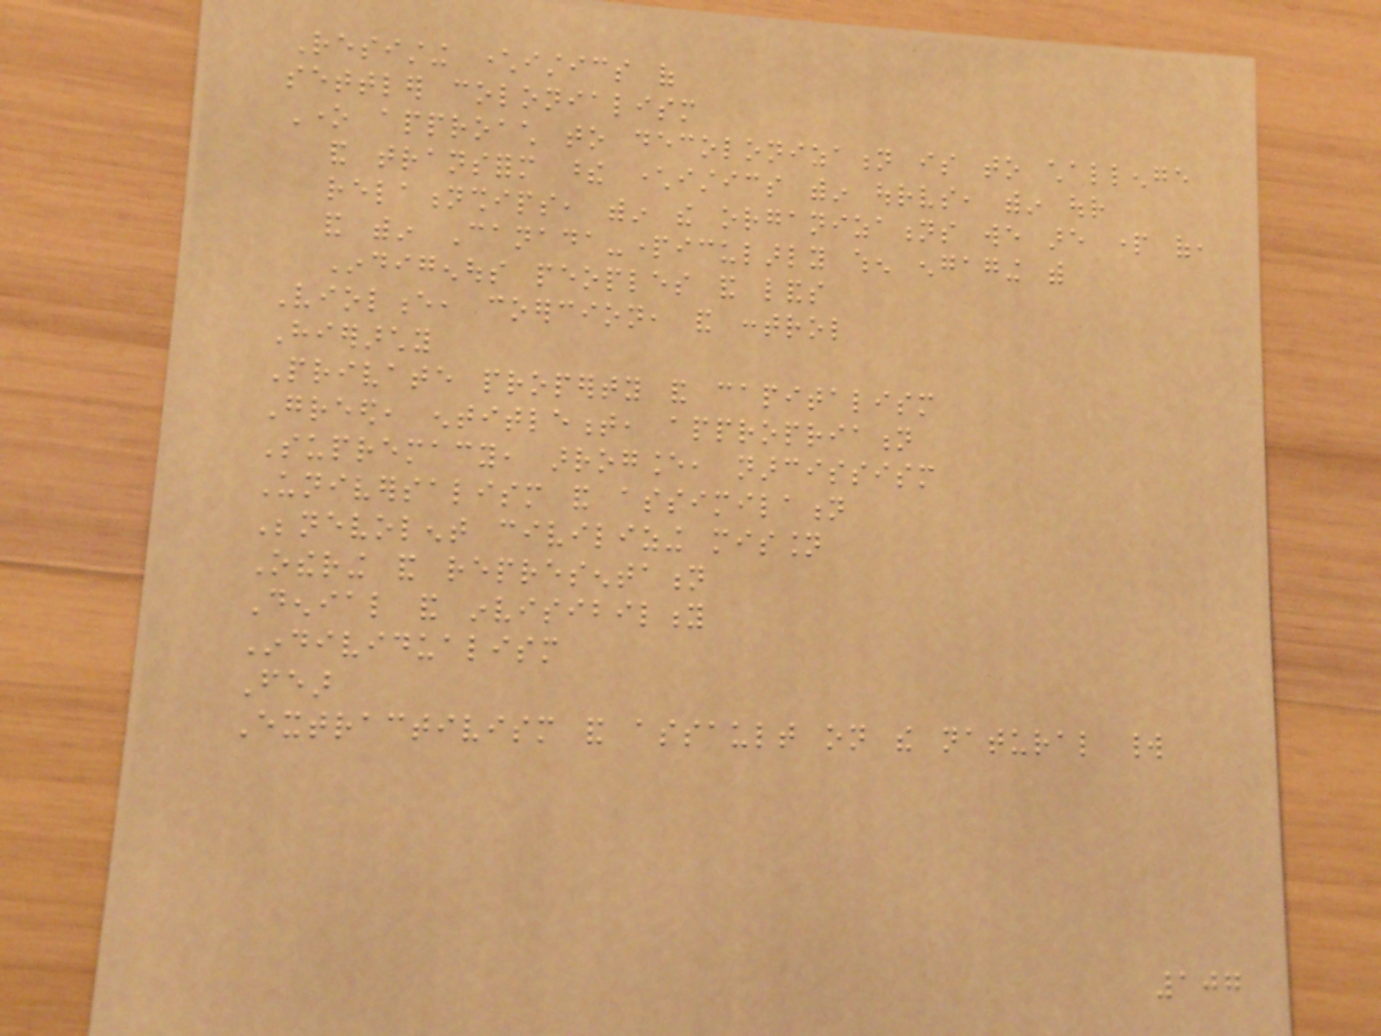Resisting characteristics of
settler colonialism
One approach to decolonization is to challenge
and transform these characteristics within ourselves, within our
relationships, within the organizations we are part of,
and within Canada-particularly when engaging with
Indigenous peoples and lands
Violence, coercion, and control
Hierarchy
Private property and capitalism
Greed, entitlement, appropriation
Supremacy, arrogance, narcissism
Universalism and assimilation
Benevolent civilizing mission
Othering and representation
Denial and invisibility
Individualism
Fear
Extractivism and assault on the natural world
107
